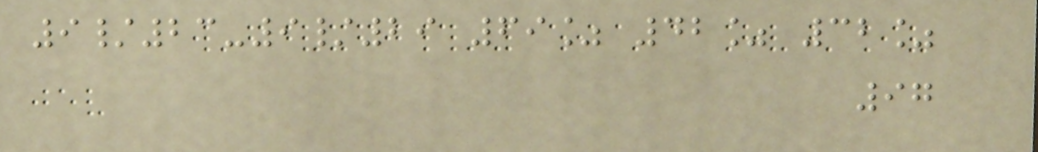9/23-9/29 69% 42% 32%
97
